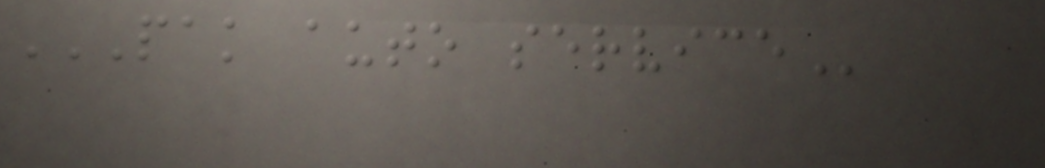PAK AUTO SERVICE
